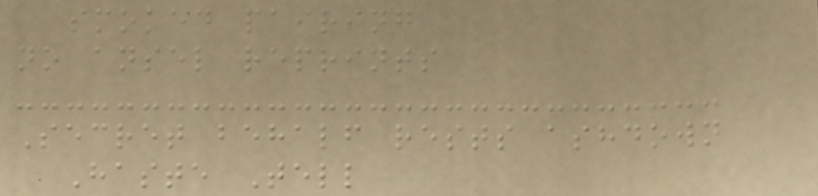smoked pairing
no ansel reprints
Secret behalf rests ashdown
Haste Tell
